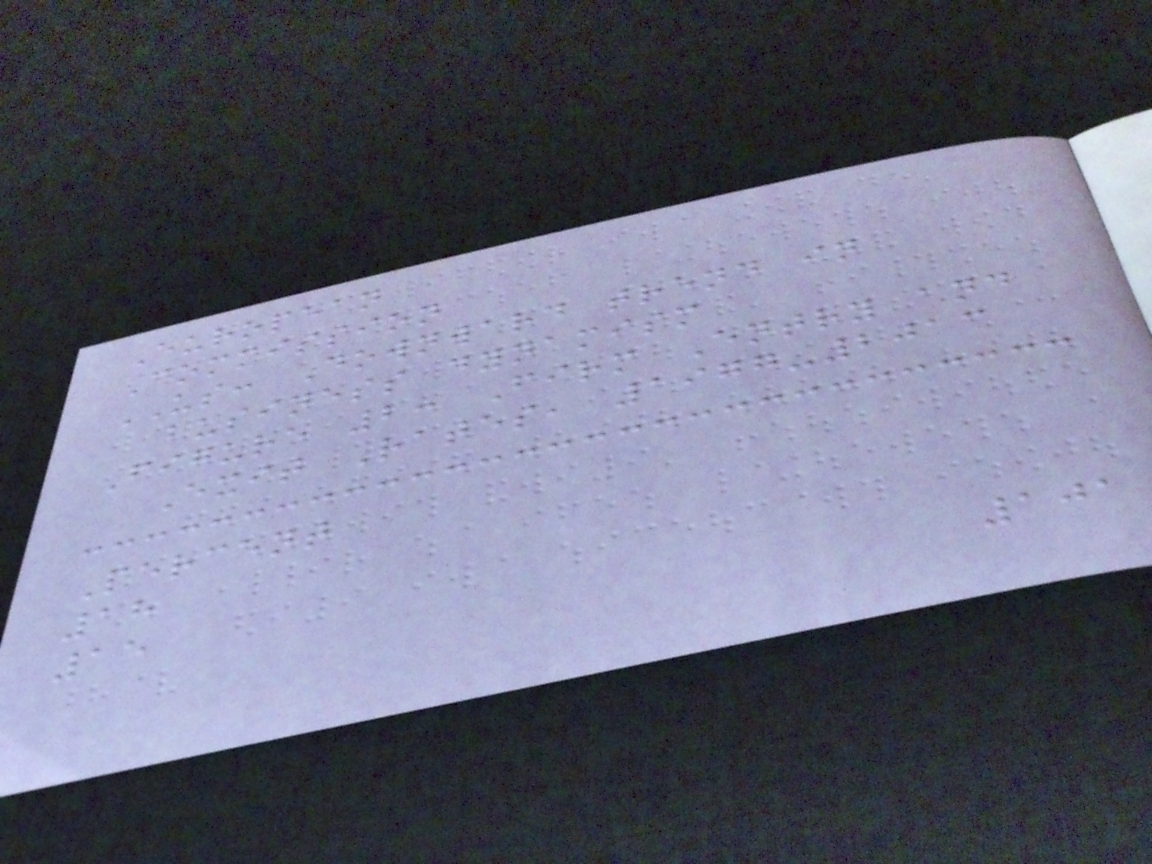European
Commission
US: Downward trend in
business dynamism
Figure 2: Firm Entry and
Exit Rates, 1977-2013
Percent
18
15
101
